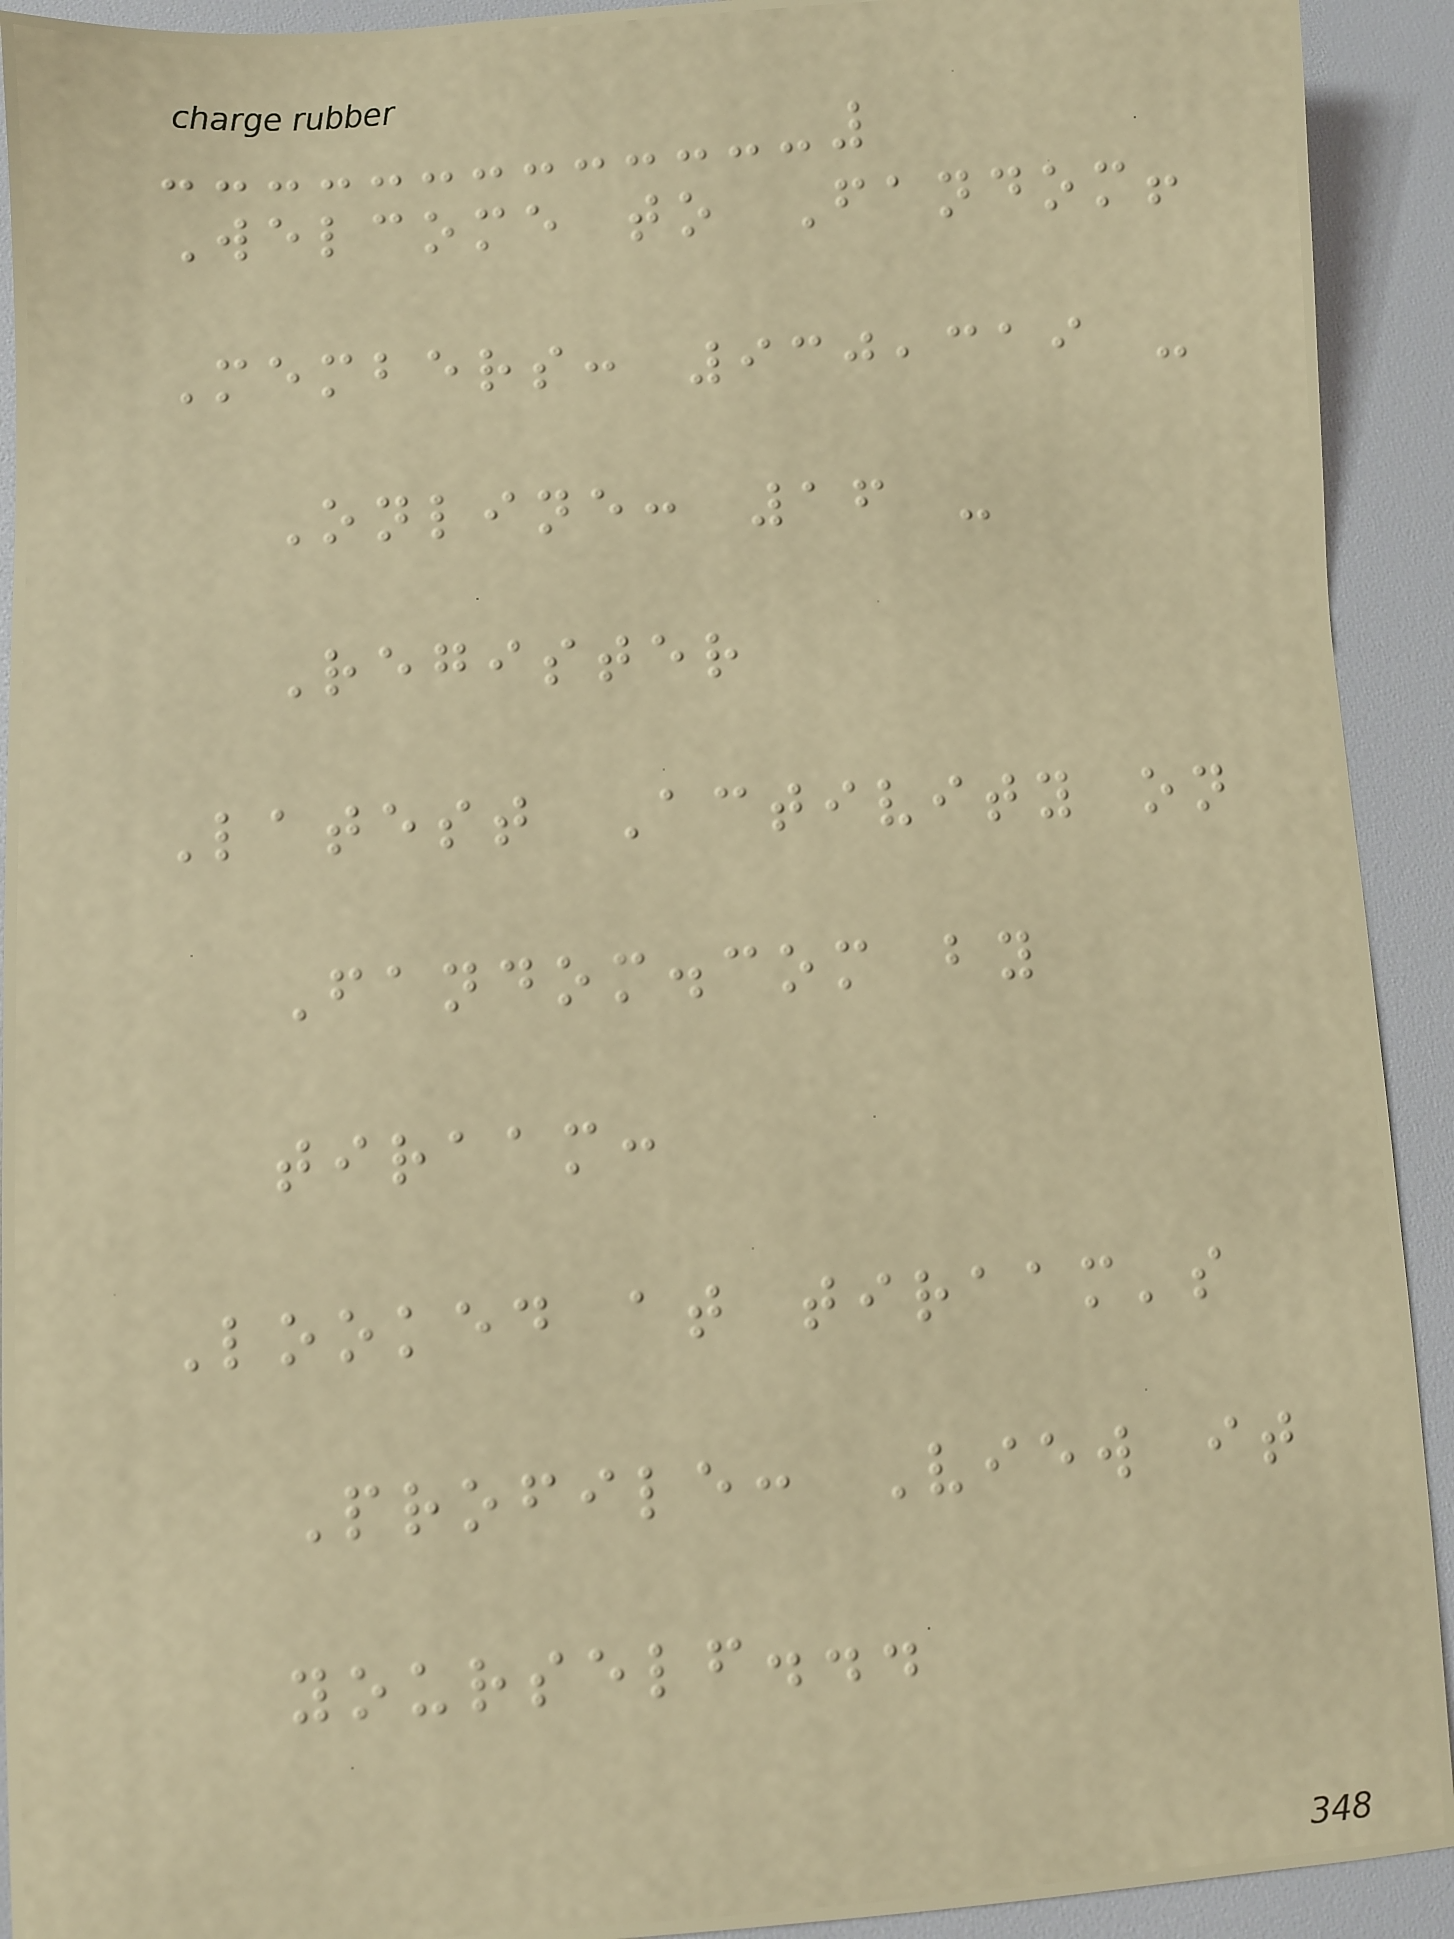Welcome to Fandom!
Members: 930,319 -
Online: 16 -
Register
Latest Activity on
Fandom.com by
tiraam:
Looked at tiraam's
Profile: View it
yourself...
